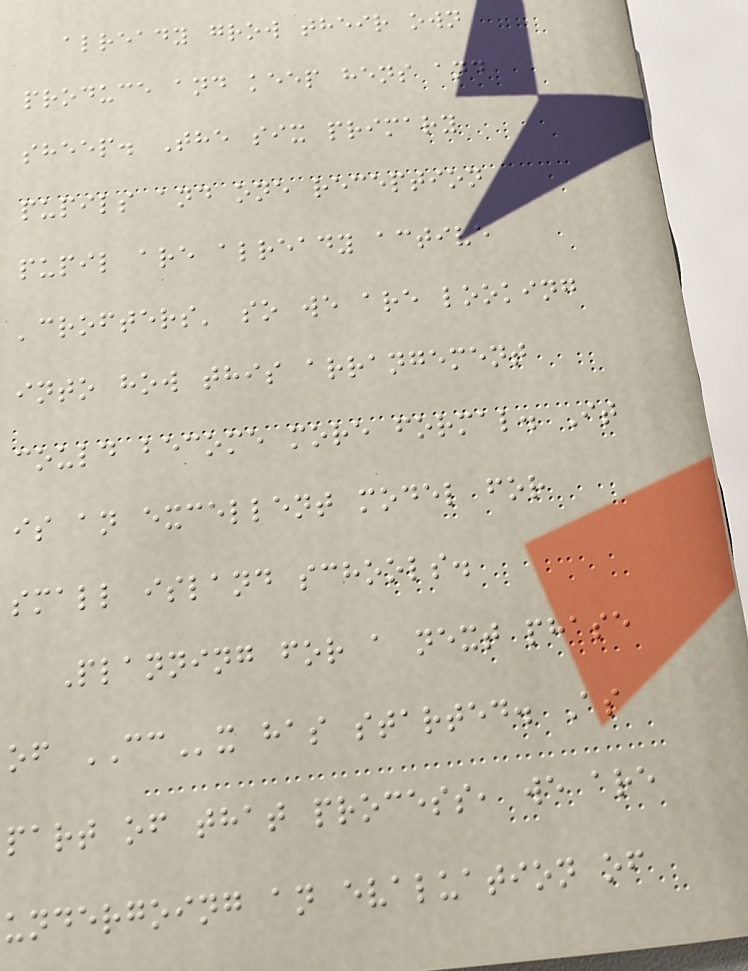already grow their own
produce and keep hens and
sheep. The six primary
pupils and one reception
pupil are already active
'crofters' so we are looking
into how this arrangement
could become more formal. It
is an excellent model for
small island schools.
Planning for a next phase
of CCx has started. As
part of that process, we are
undergoing an evaluation of
